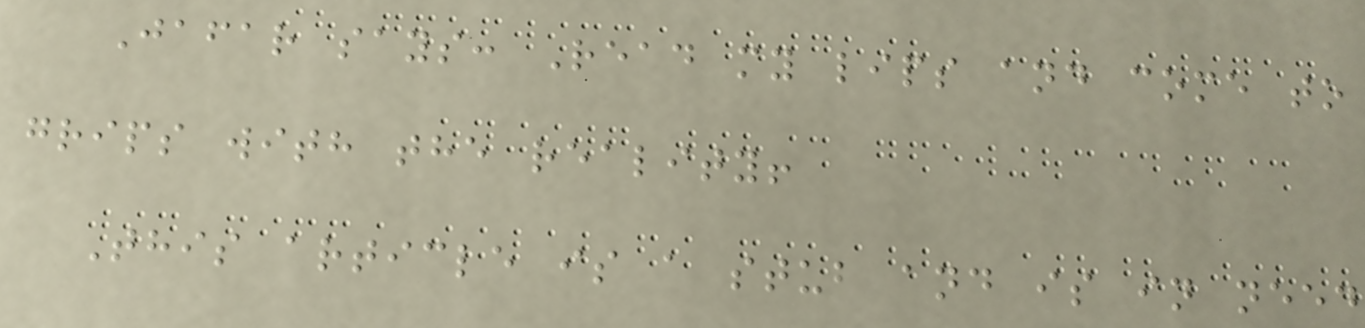Jafar says: Read my lips and come to
grips with the reality!
This article is a stub and is in need
